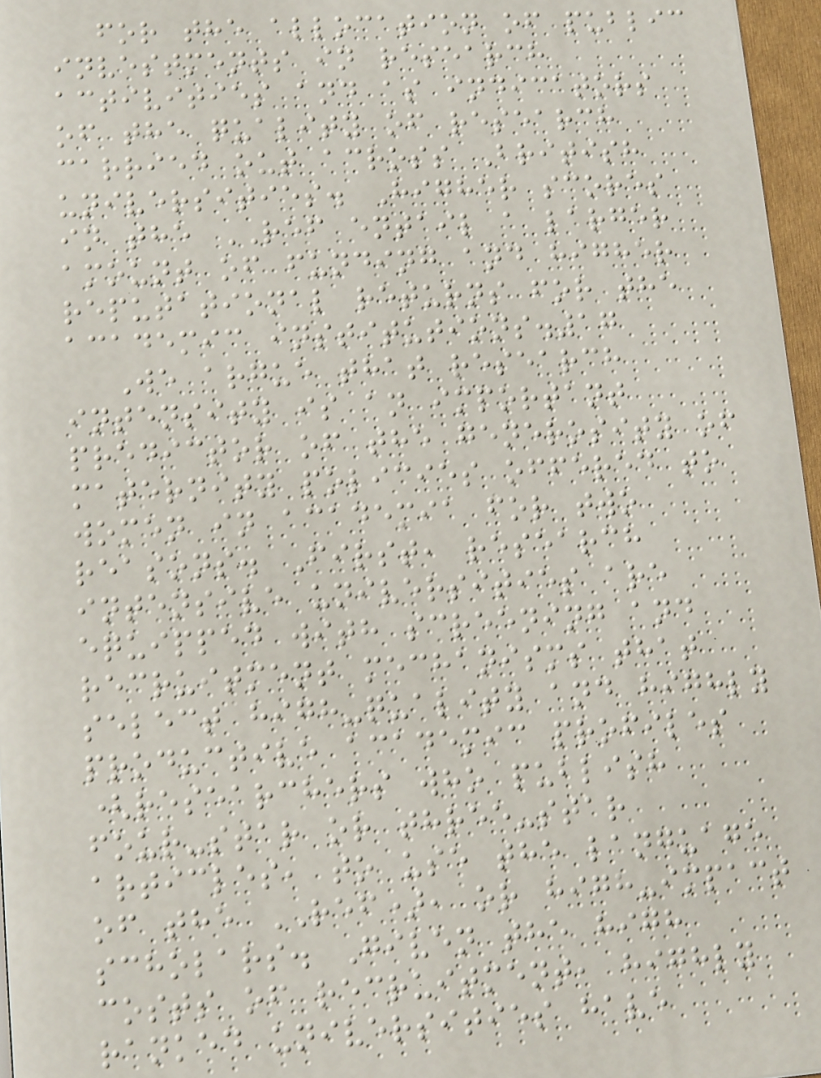for the allocation of public
investments in research
activities and as indicators
of the quality of research
carried out across British
universities. Higher scores
in the REF entail a larger
amount of funding and higher
reputational returns for the
academic institutions.17
We argue that research
intensity is an important
predictor of the generosity of
maternity policies offered to
women in academia for two
reasons. First, research
intensive universities are
equipped with screening and
recruitment mechanisms that
select high-quality and highly
productive academic profiles
(researchers who publish
four-star or three-star
articles, to use the language
of the REF), or high-impact
scholars. Given the high
costs of recruitment, highly
ranked universities have
